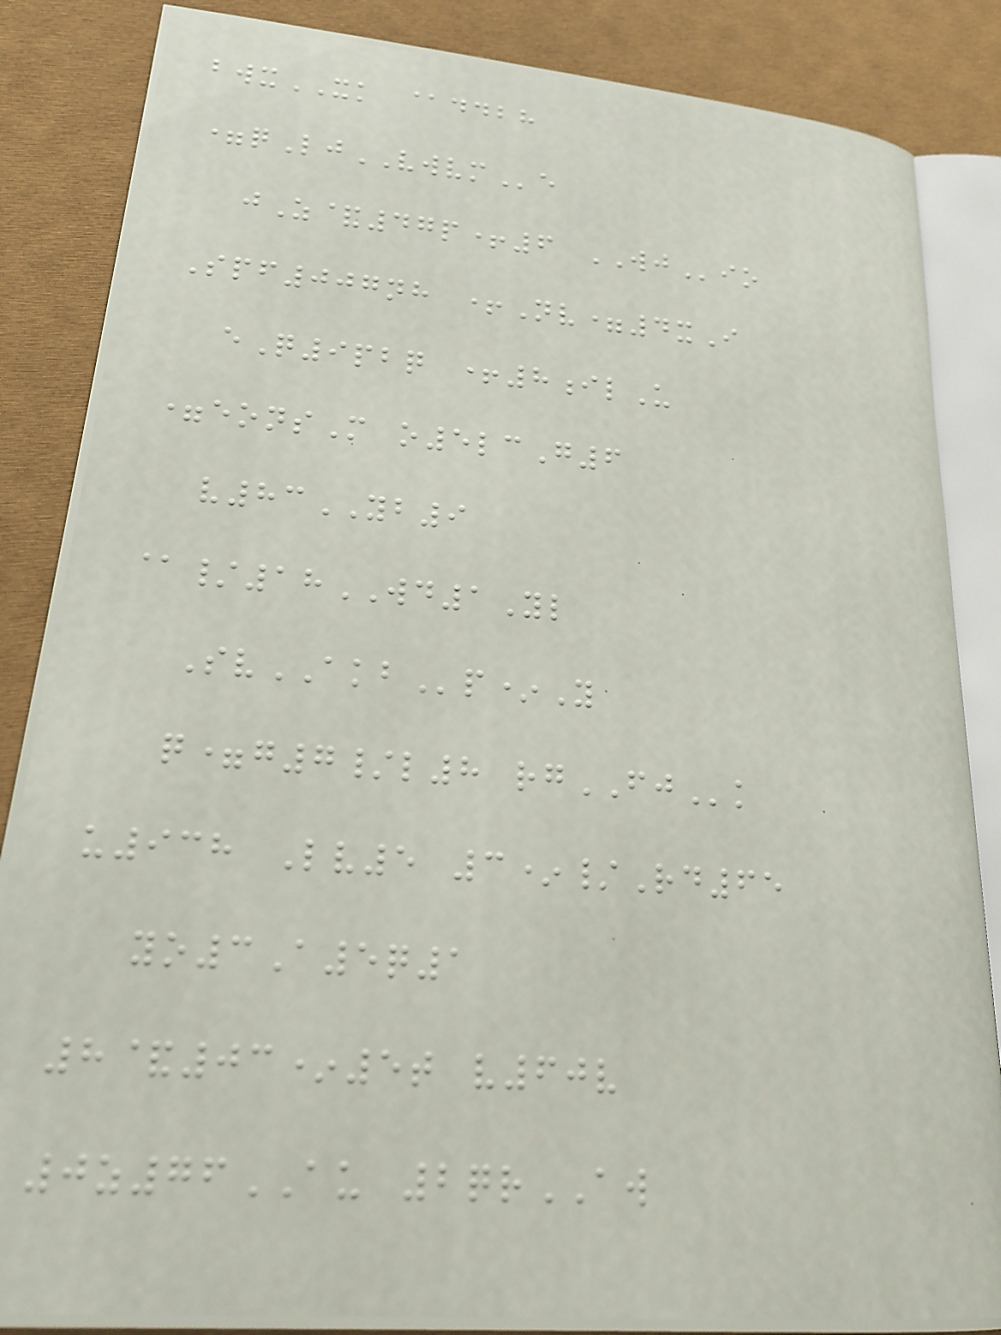bwxXK @ddbh
=qLjVWVMe
jZ&47p+6 WJio
Spf007nh +Nv=4xI
eQ9pbq +8ilU
=eonsM o5lcG6
v83YB9
@/18WD1Yl
SvAKBp*Y
q=g7/l8 rgFJk
u938 Lv5 3*/Rd65
yo3A5q1
8&03*5t v60v
0z76AU 2qrAW
